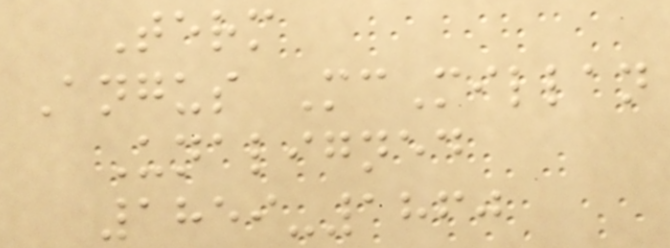Term
Angus McMillan
Unaligned
1859-1860
